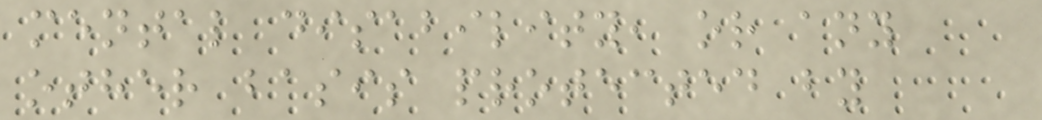mental disability, or any
other basis protected by
